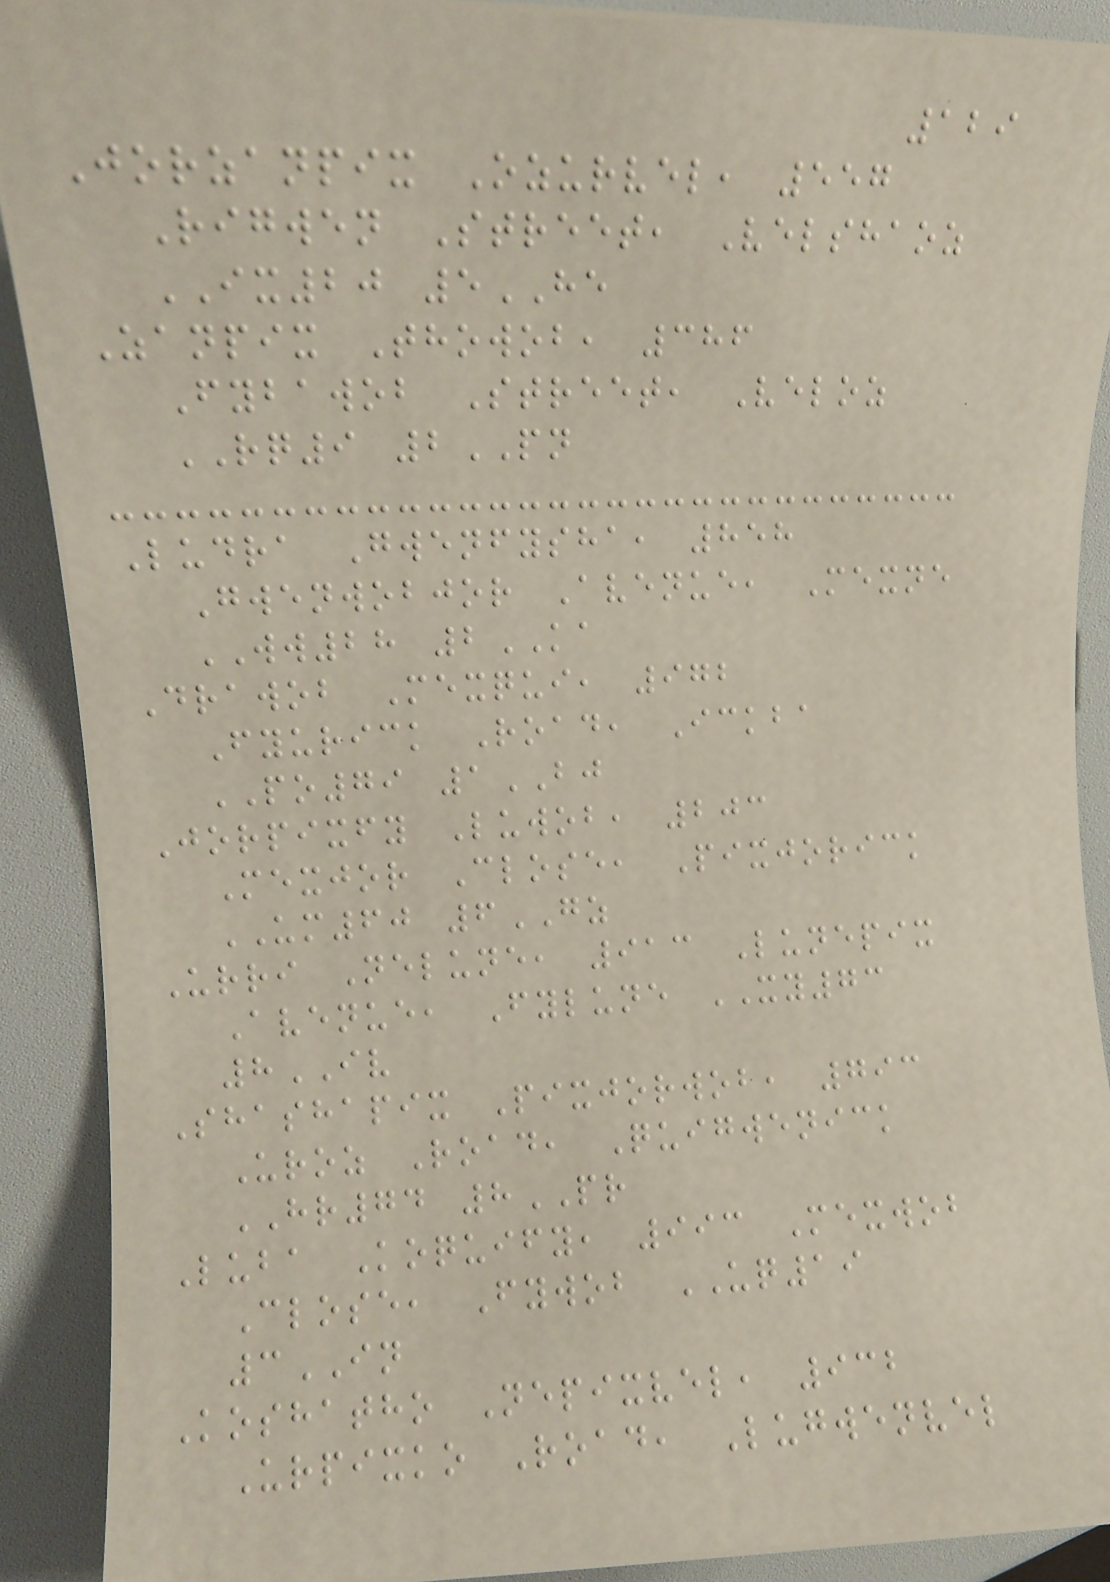129
Jorzanpix Ozurvel, 557
Rigwen Street, Velshaoz
IX20 5HE
Zanpix Thowob, 386
Fybawob Street, Veloz
RQ9 2PN
Ludra Gwenfysha, 858
Gwenwobjor Avenue, Mexne
WW28 2KA
Drawob Mexqui, 972
Fyurick Road, Ickba
PO79 1BJ
Jorpixfy Luwob, 203
Mexjor Close, Pixjorick
UM60 6GZ
Urri Nelune, 913 Lunepix
Avenue, Fylune XY73
8IV
Shashapix Pixjorwob, 793
Uroz Road, Quigwenick
HR74 8PR
Luba Koquify, 993 Mexwob
Close, Fywob UQ19
3IN
Koshatho Nepixvel, 932
Urpixko Road, Lugwenvel
